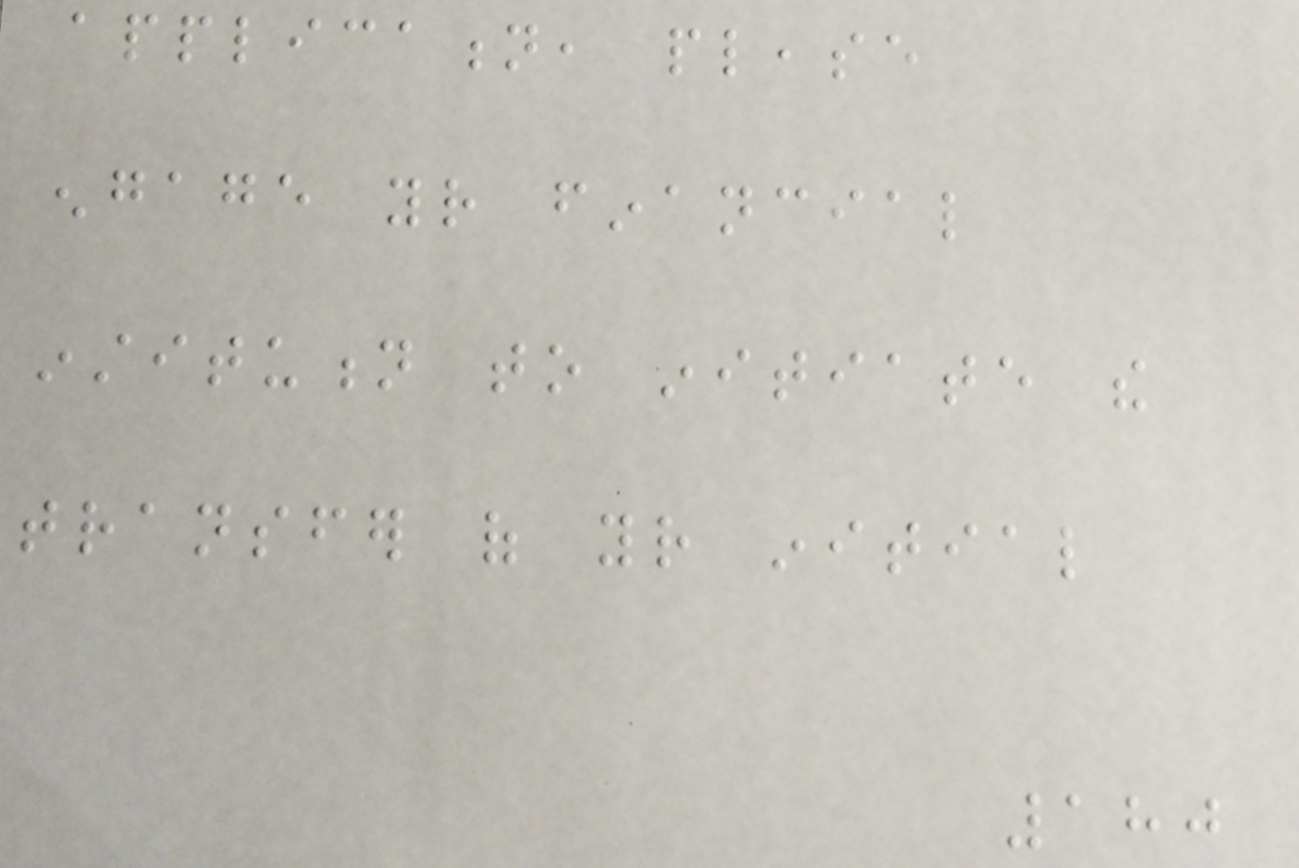application, please
engage your financial
institution to initiate the
transfer of your initial
180
